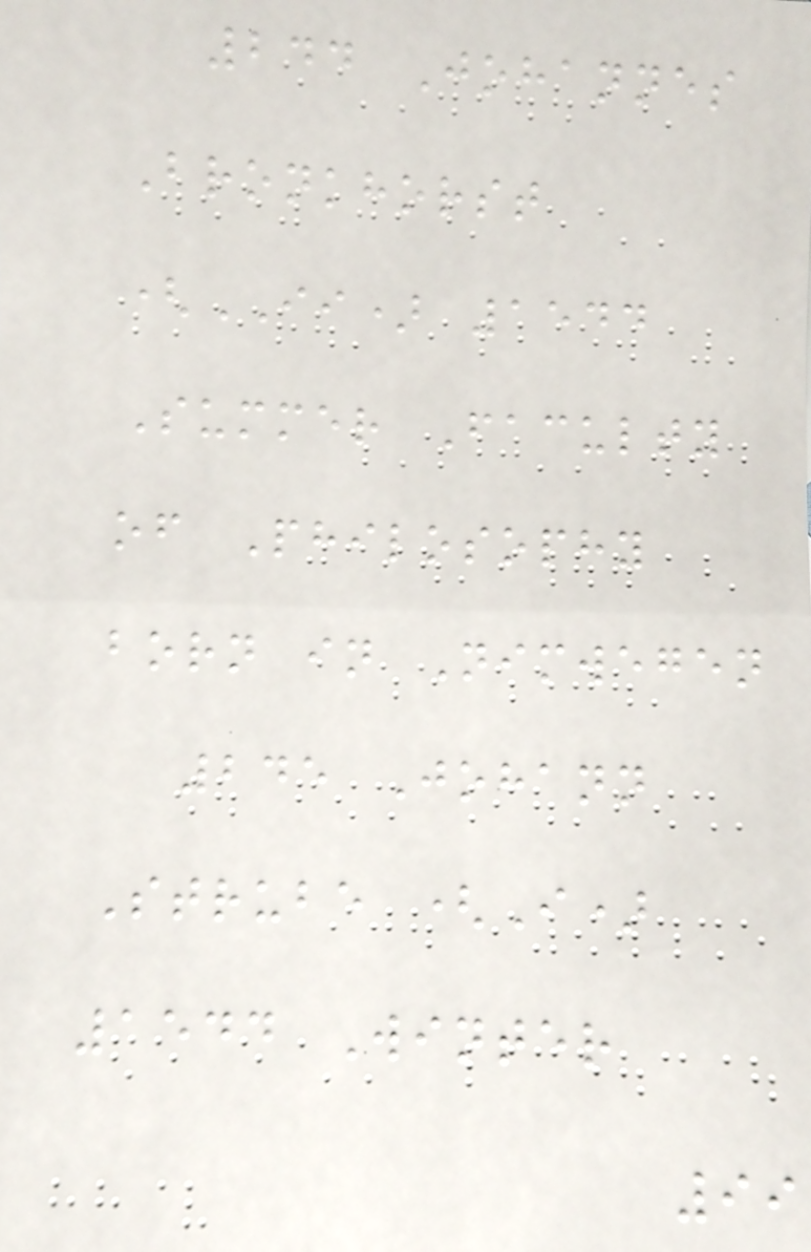244 Johannes
Bronkhorst
(II) 1544
Summer Faculty
of Philosophy
born in Nimwegen
245 Johann
Strube (I)
1544 Winter
99
